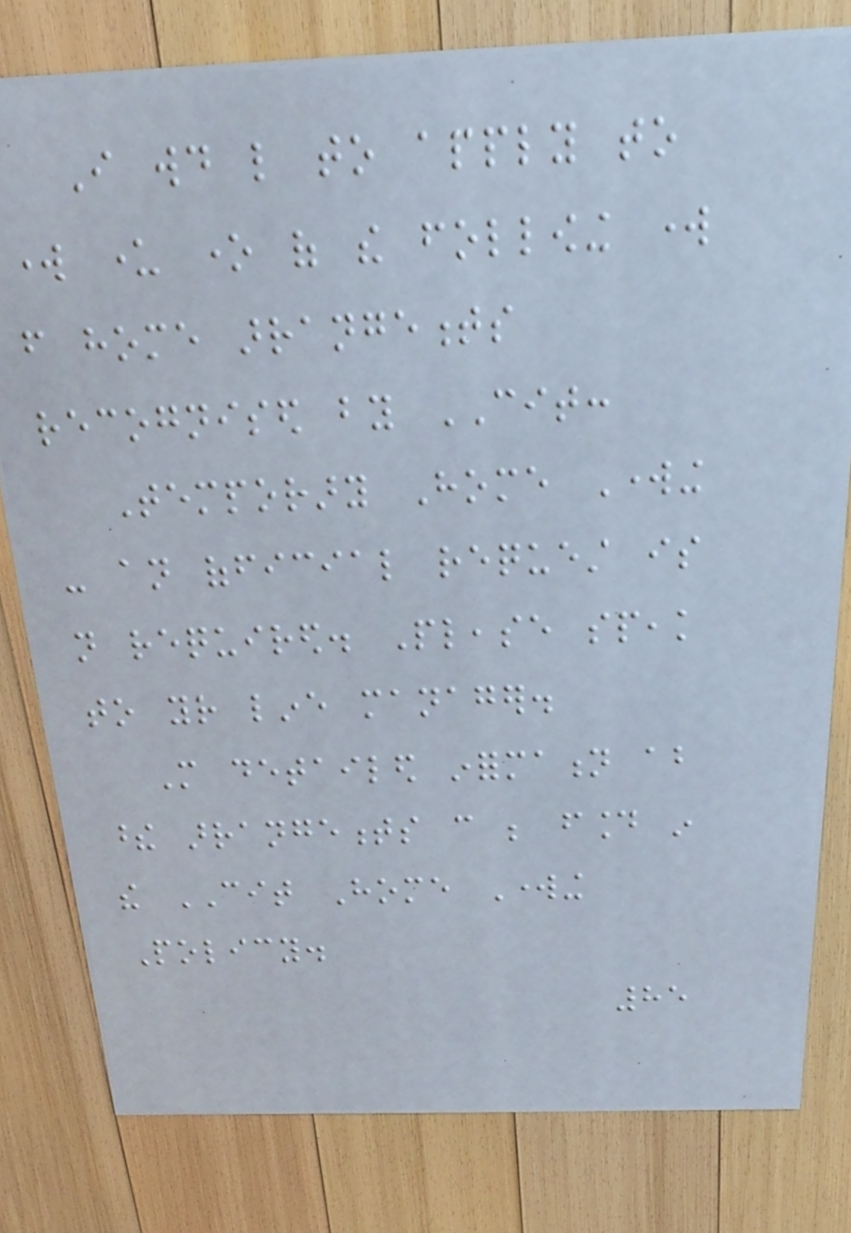I would like to apply to
work under one of the following work
from home arrangements
recognised by CIT:
Temporary Home Working
- an official request is
not required. Please speak
to your line manager.
More detailed information about
these arrangements can be found in
the CIT Home Working
Policy.
85
